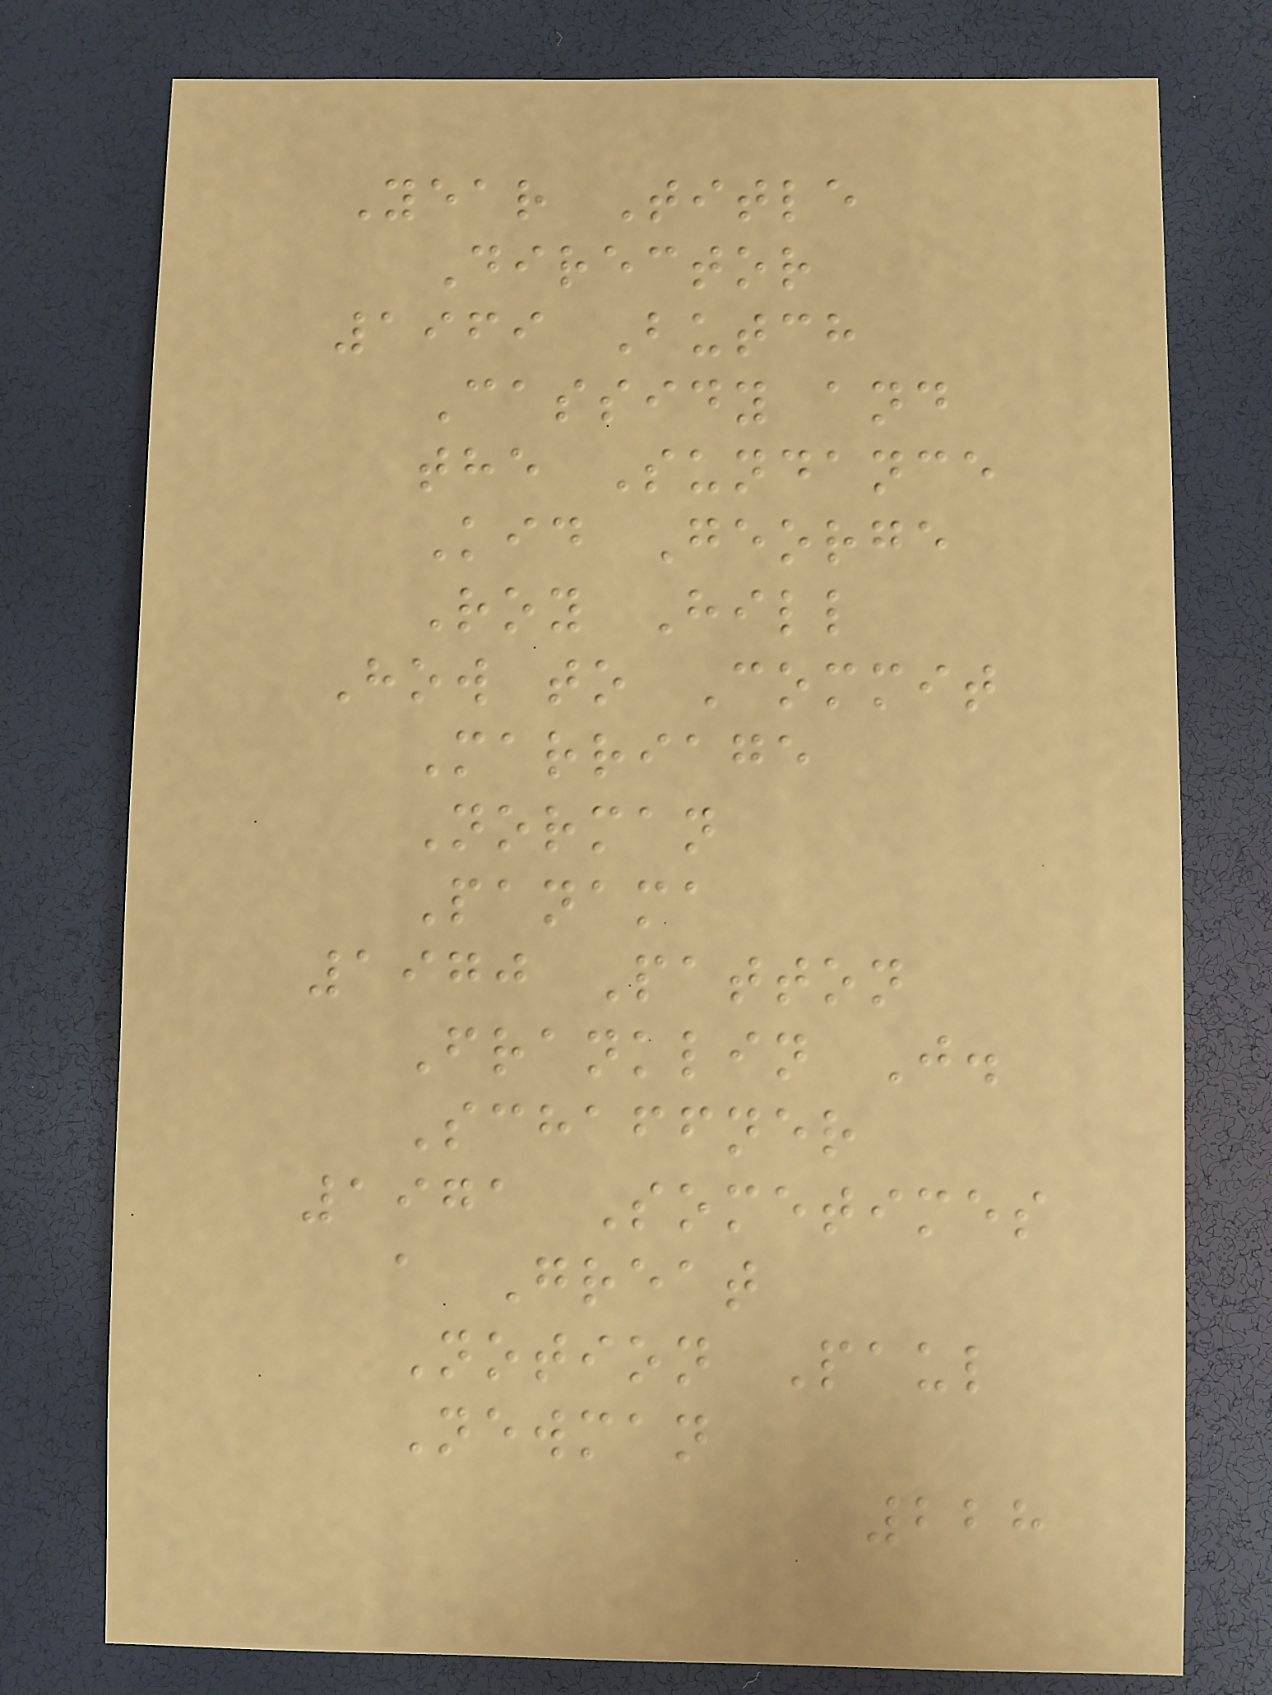Year Title
Director
1969 Butch
Cassidy and
the Sundance
Kid George
Roy Hill
How to Commit
Marriage
Norman
Panama
1970 Patton
Franklin J.
Schaffner
1971 Sometimes
a Great
Notion Paul
Newman
228
